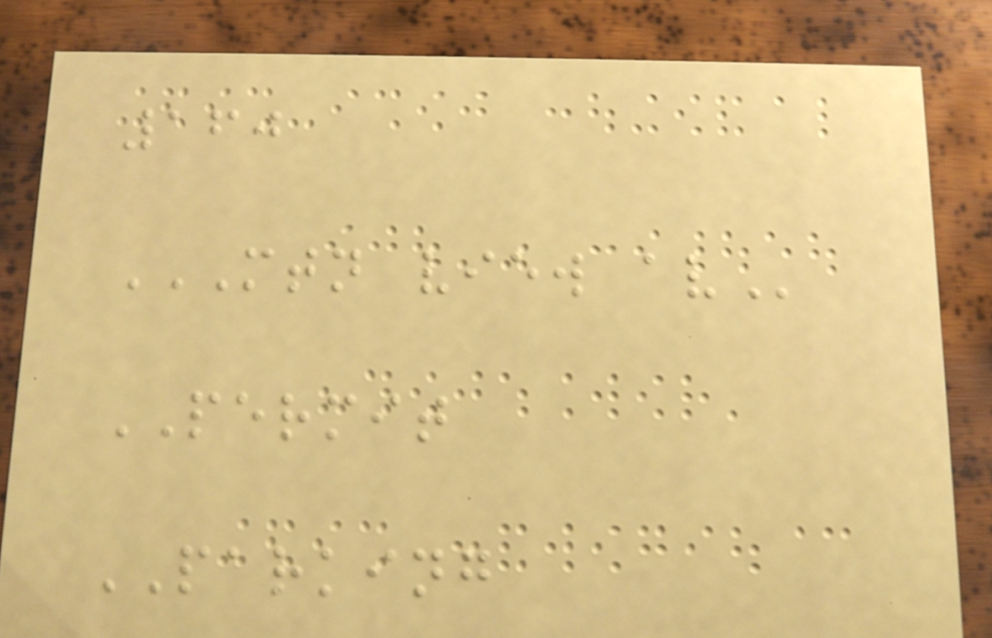160
MTN VIEW AV
PERMIT
PARKING
